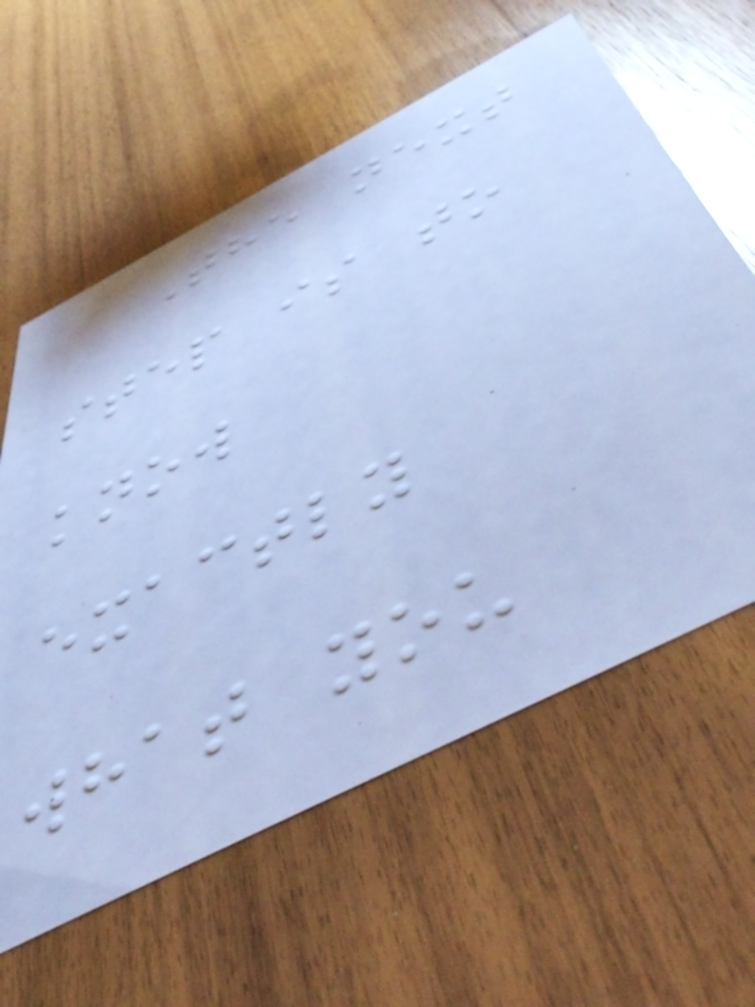The next
step is to
know
exactly
what you
